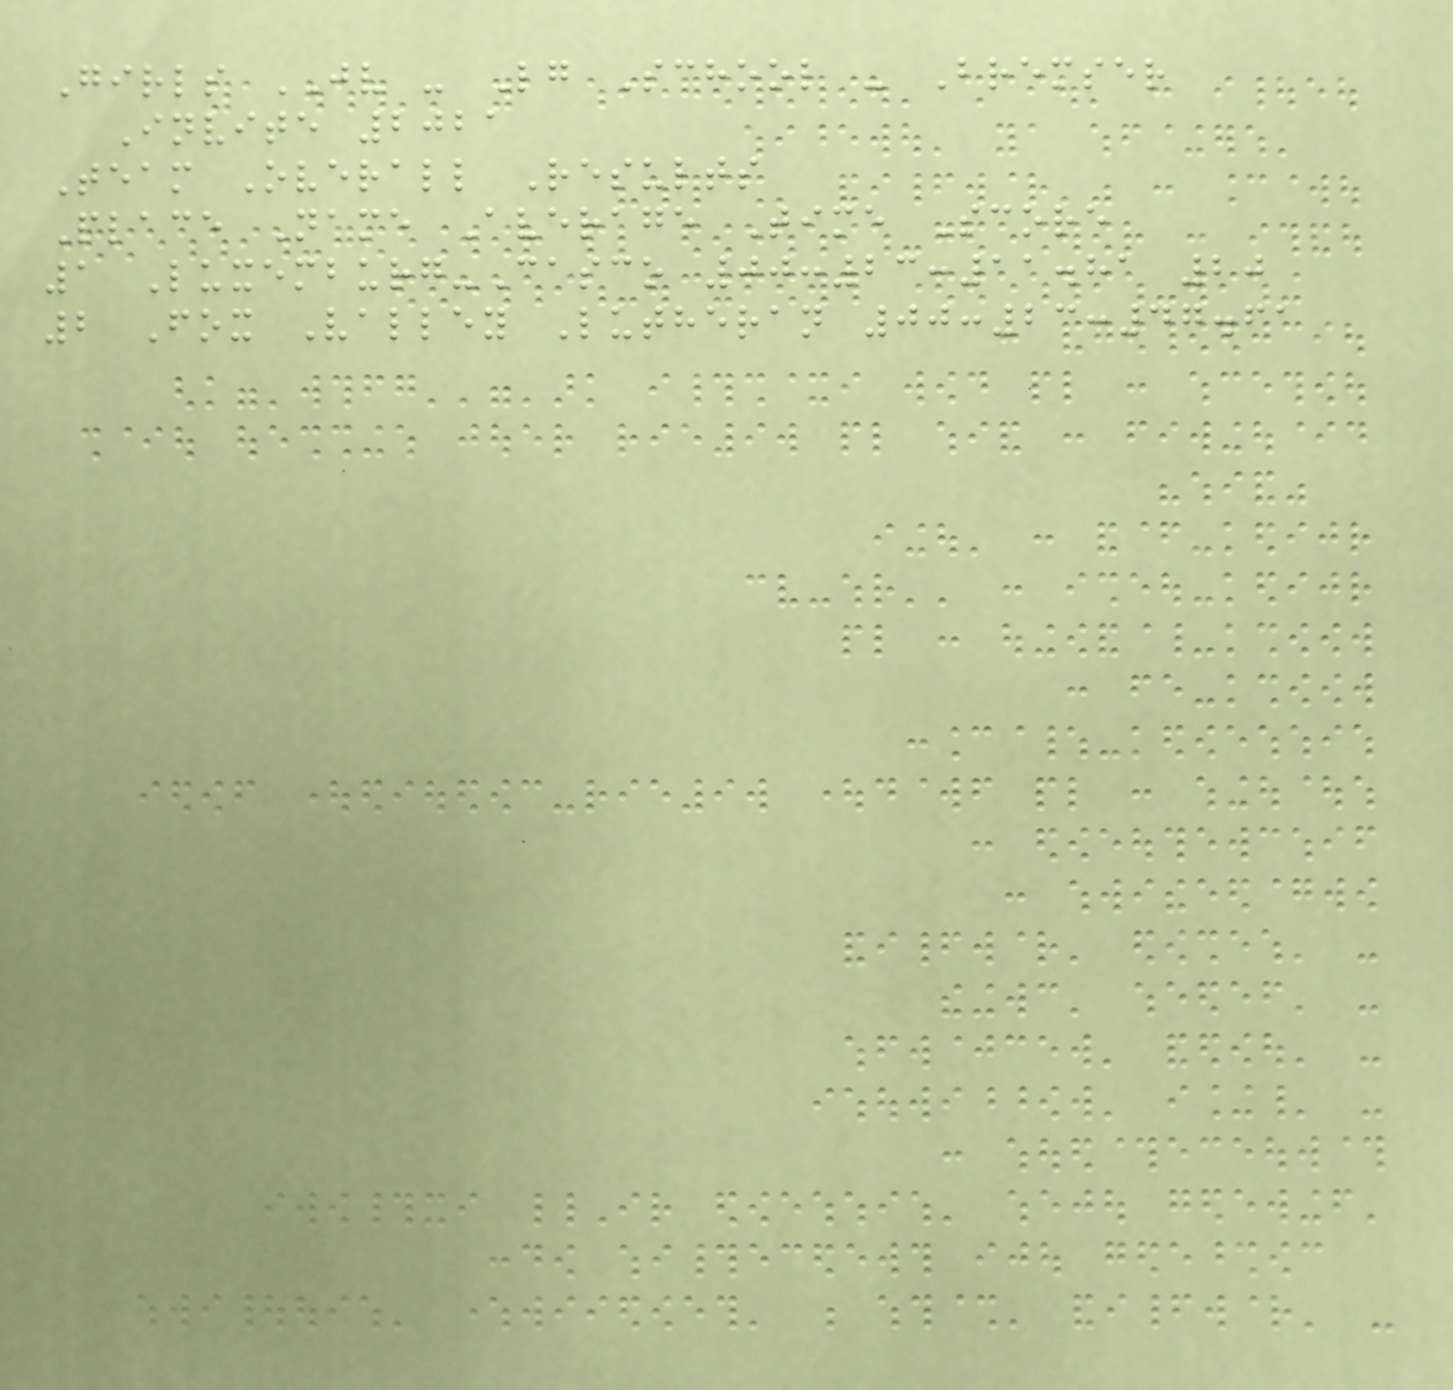Girls JV - Lg School - Bremser
Invite 2021
Team Overall Results
Place Name Average Time Score
1 Luxemburg-Casco 00:23:11.81 20
2 Fox Valley Lutheran 00:23:47.61
